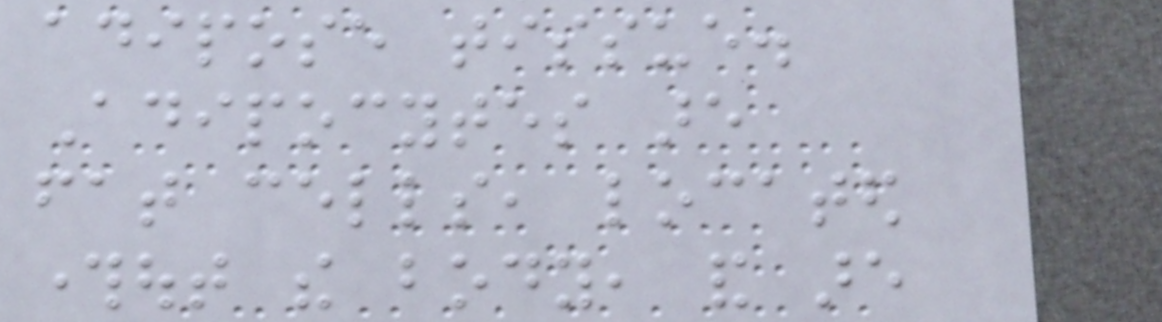adipose tissue.
Adipocytes are
fat cells, located
throughout the body, and are
